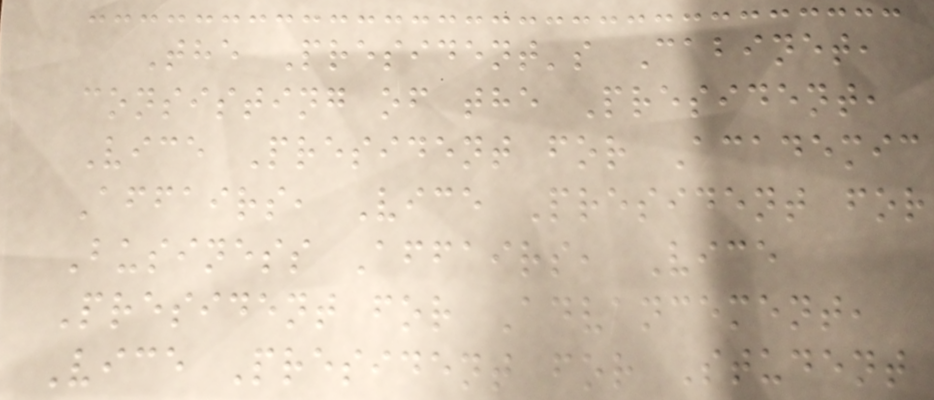The President's Cabinet,
consisting of the President,
Vice President for Academic
Affairs, Vice President for
Business Affairs, Vice
President for Advancement,
Vice President for Student
